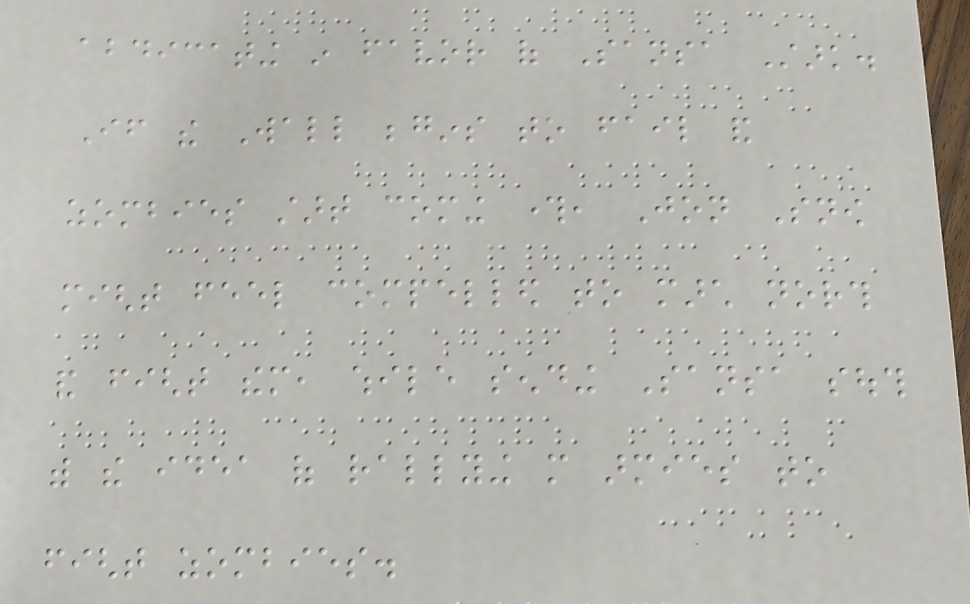abdicating in favor of Sansa Stark.
If the Wall begins to fail and
zombies start coming through, Jon Snow
might feel compelled to march north
and fight them, while sending Sansa south
with the idea of rallying more armies to
fight zombies.
